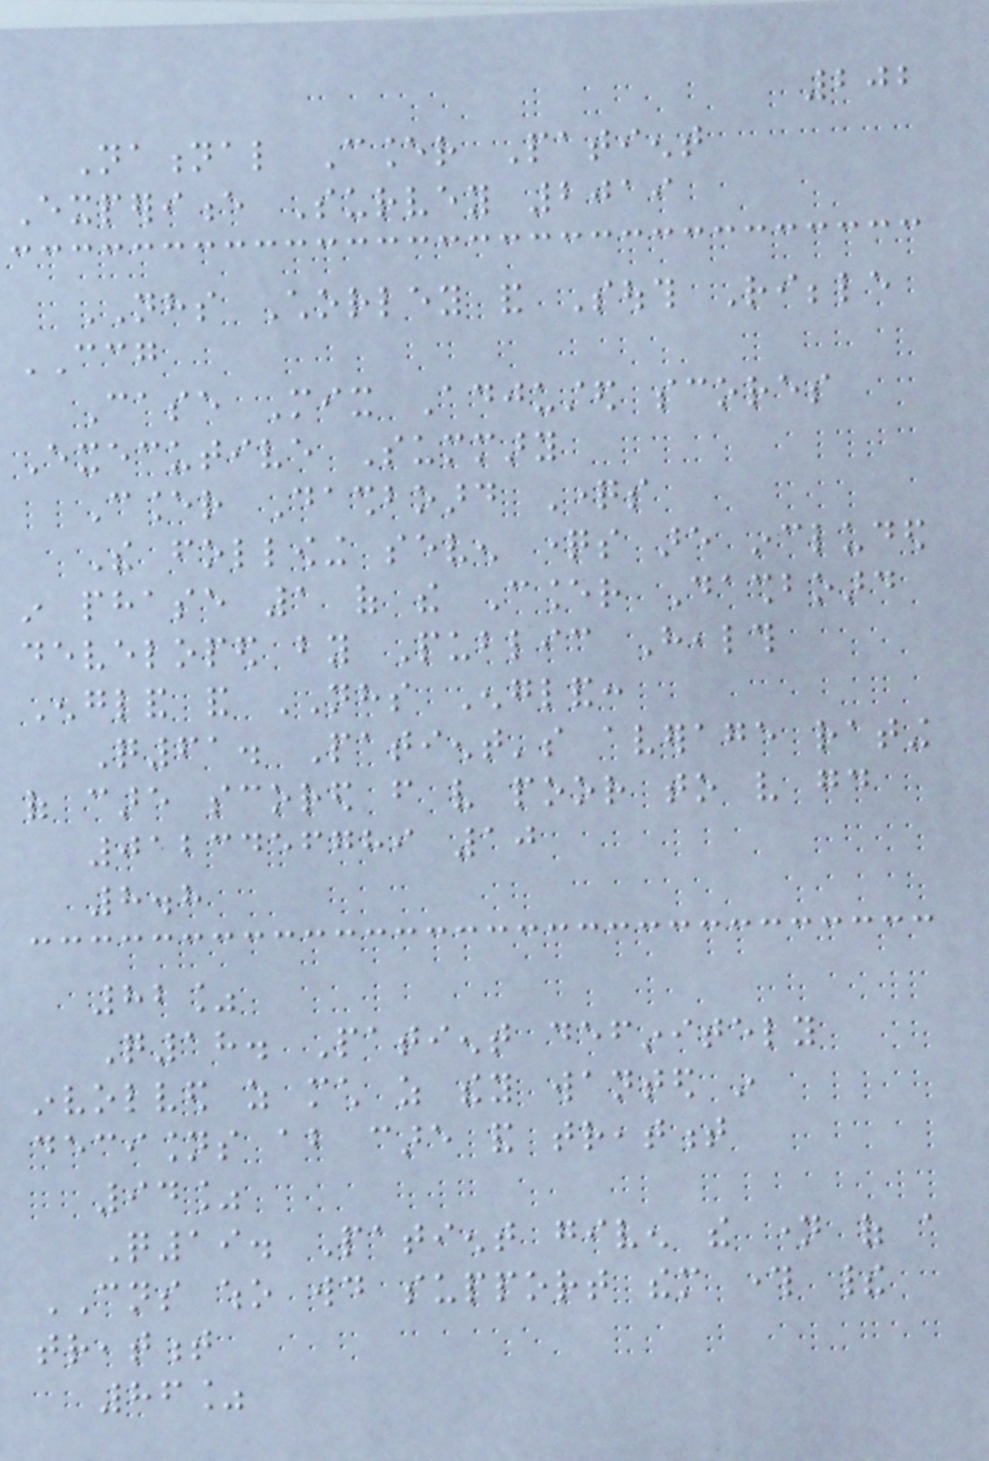202
National Cancer Patient
Experience Survey 2019
NHS Chorley and South Ribble
CCG
Case Mix Adjusted scores
Executive Summary
Cancer Dashboard Questions
The following seven questions are included
in phase 1 of the Cancer Dashboard
developed by Public Health
England and NHS England:
Q61. Patient's average rating
of care scored from very poor to very good
0123456789 10
8.8
82%
Q18. Patient definitely
involved as much as they wanted in
decisions about care and treatment
94%
Q19. Patient given the name of a
CNS who would support them through their
treatment
86%
